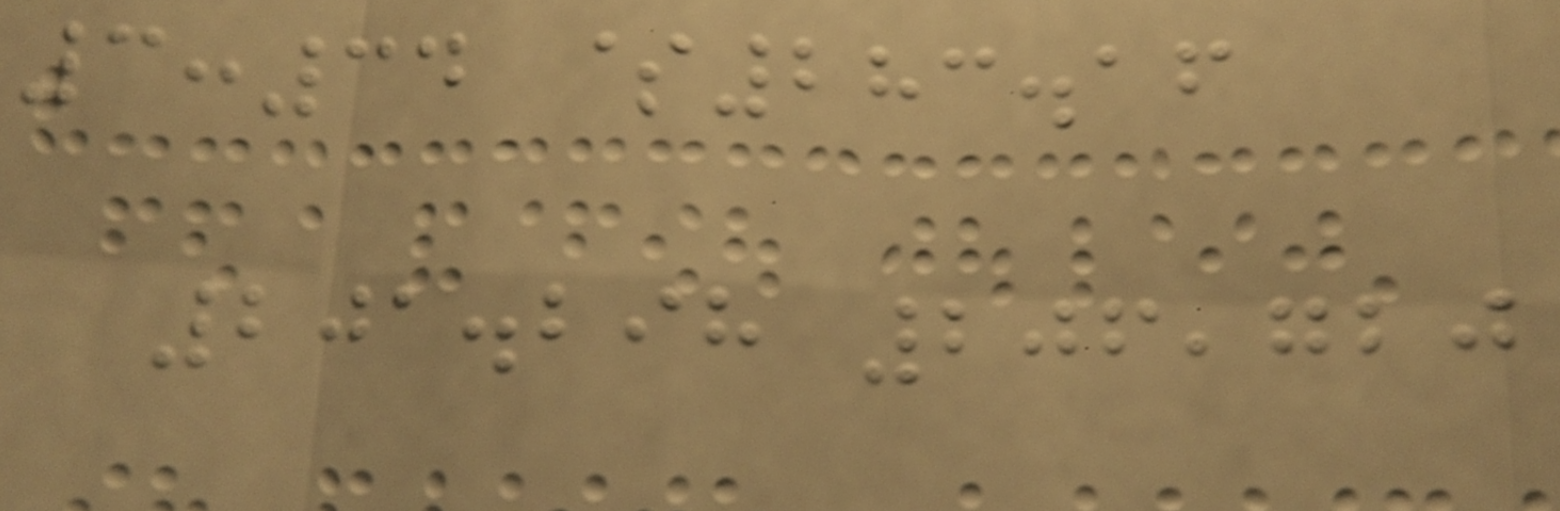3:34 $283.16
201.298 206,720
